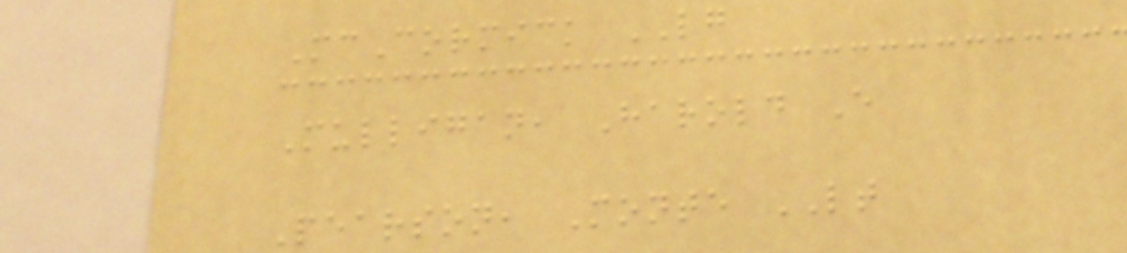McCormick LG
Mulligan, Harold E
Pearson, Monte LT
